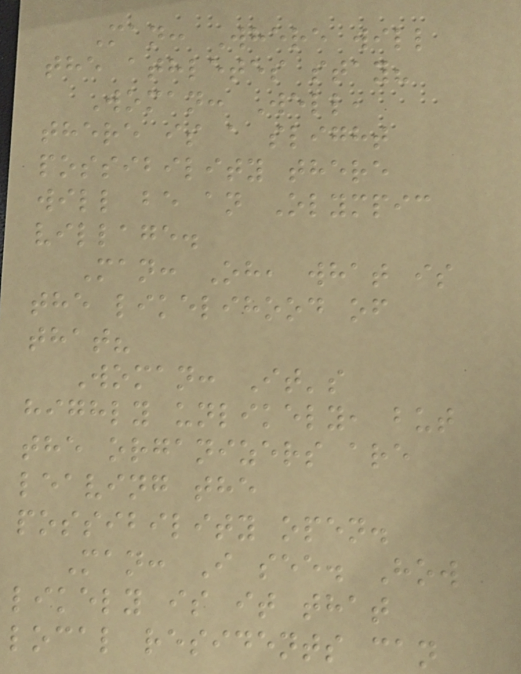Man: Where will
the athletes stay?
Woman: Well,
there is a slight
possibility there
will be an Olympic
village.
Man: Oh, what is
the likelihood of
that?
Woman: It's
highly unlikely, but
the organizers are
leaving the
possibility open.
Man: I see. How
likely is it that
local residents can
